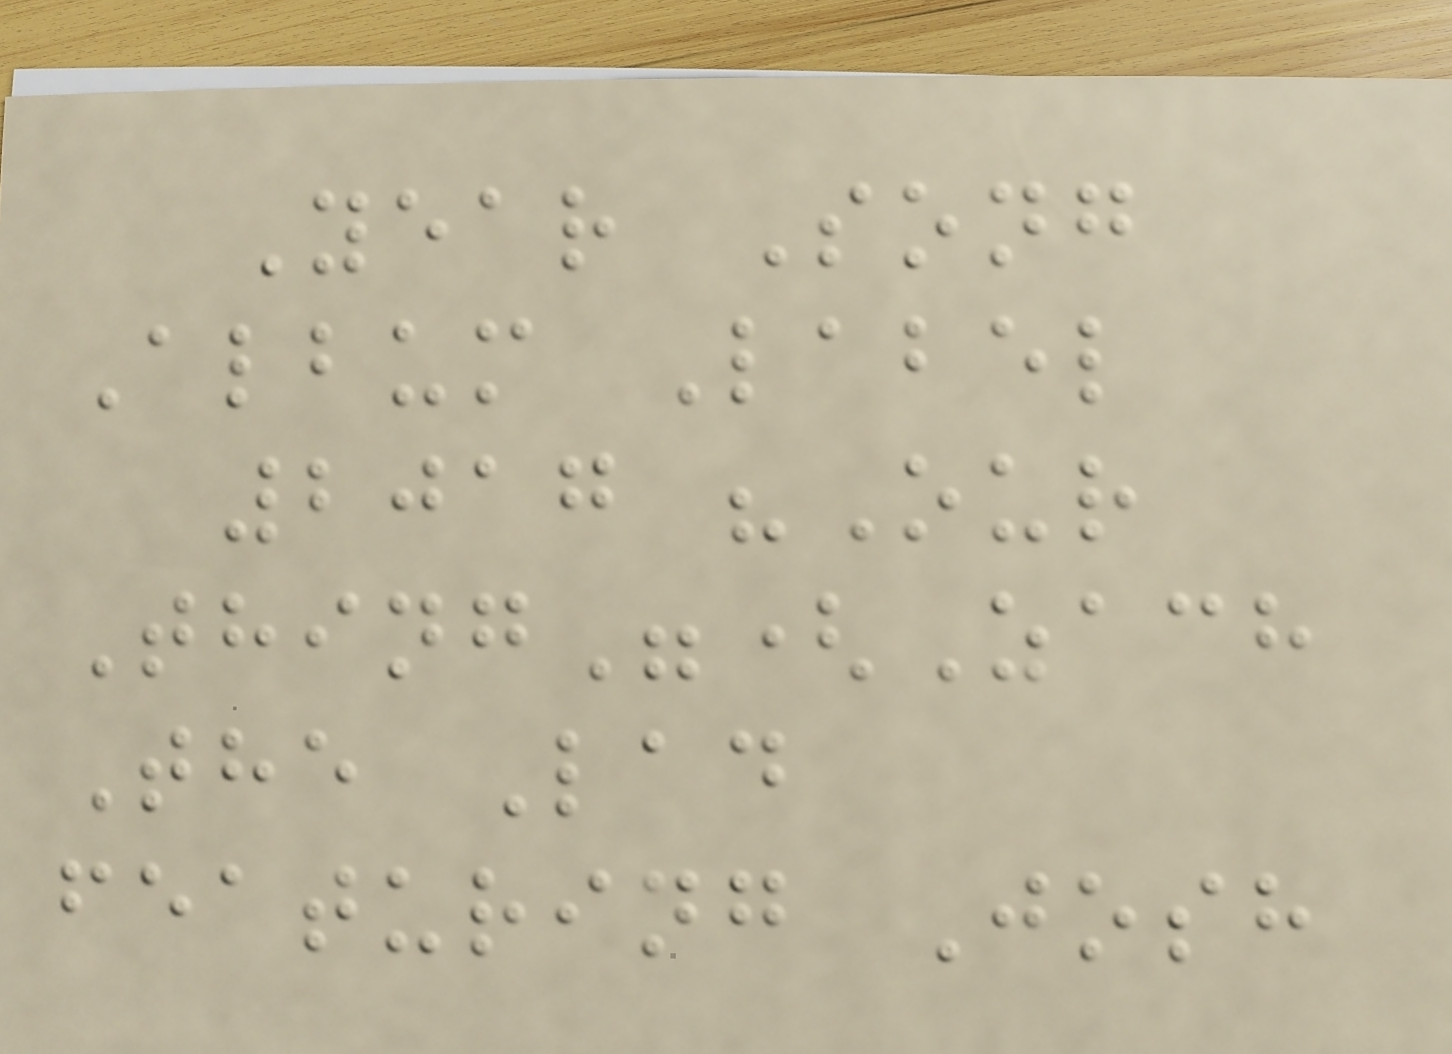Year Song
Album Label
2017 "Our
Thing"(Zach
The Lad
featuring Josh
